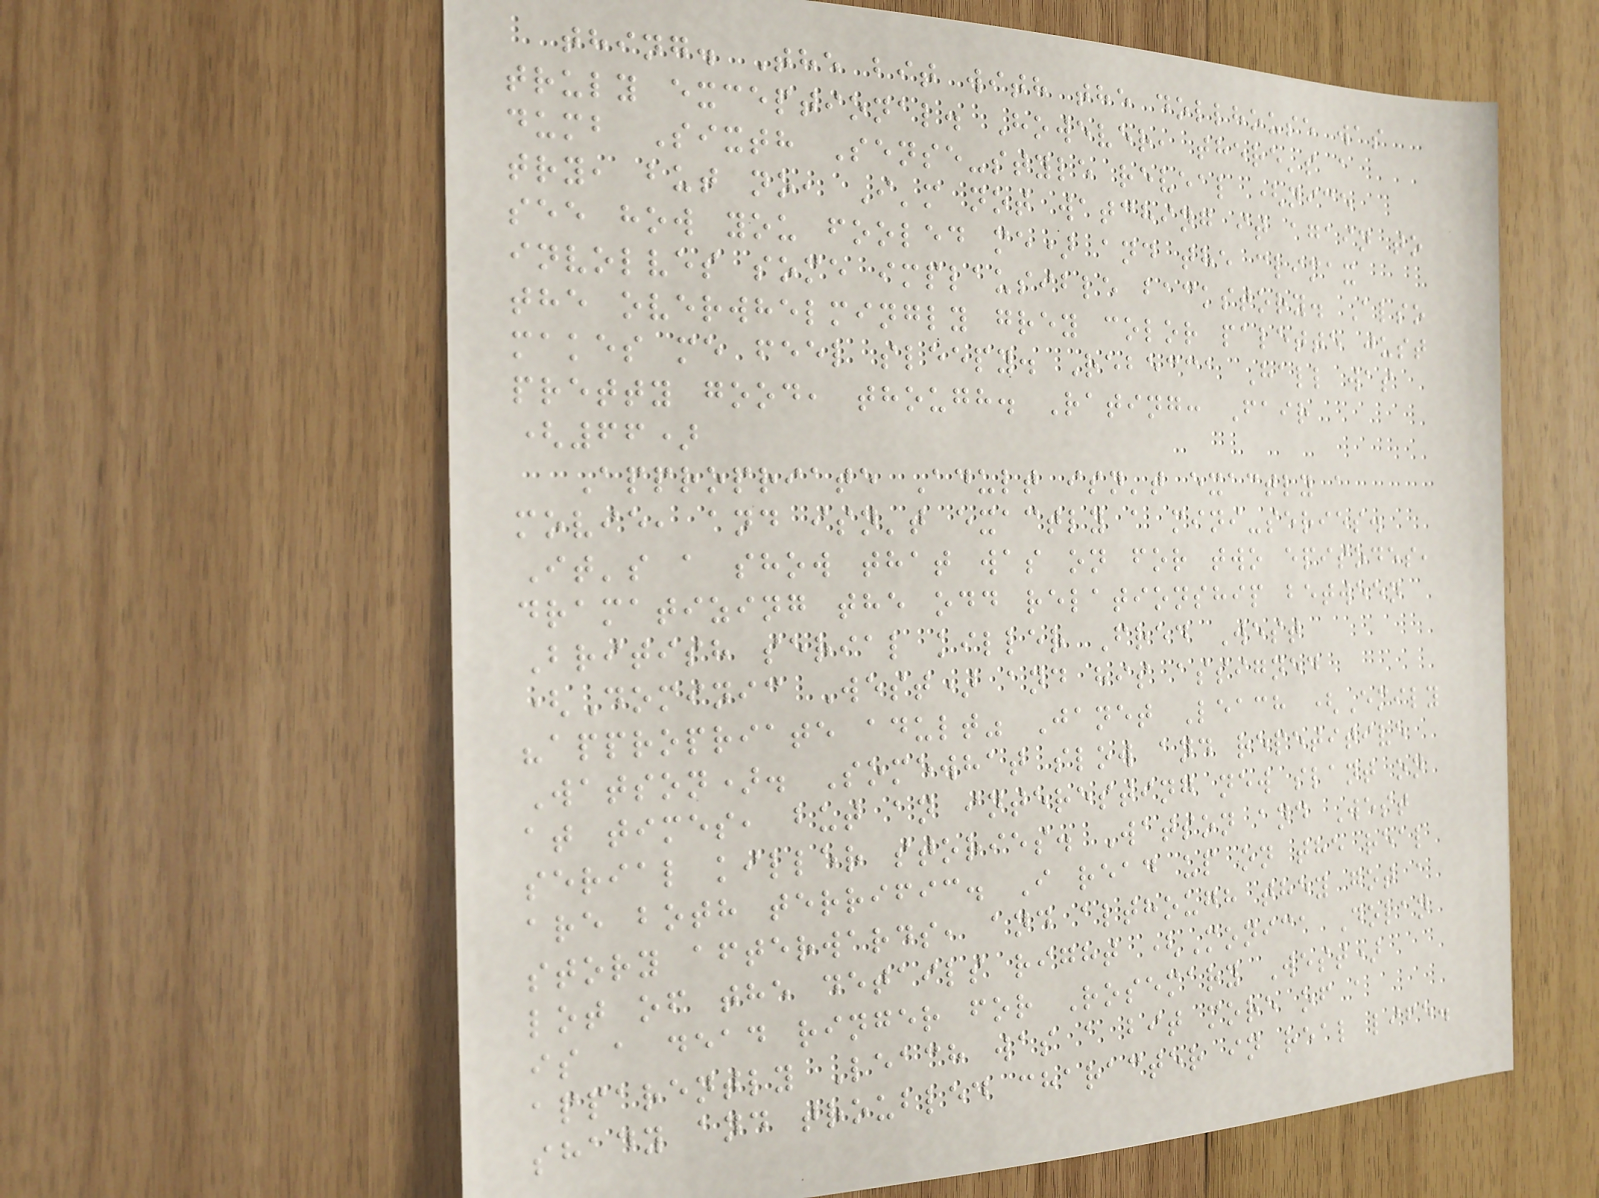thing. The bit with the dollhouse was
truly exceptional. However, there's a
dumb Sixth Sense-style reveal (nice
try, but no, I'm not watching it again to
see how you fooled me) and the climax
involves some implausible backstory. Also
the overwhelmingly grey color palette just
makes me feel sleepy. Rebecca Hall was
pretty good, though. Rating: Fair
(66)
Appropriate Adult isn't exactly a
movie, and isn't exactly a mini-series.
It's a show that was on for two episodes,
dramatizing the odd relationship between
British serial killer Fred West
(Dominic West) and his assigned
"appropriate adult" Janet Leach (Emily
Watson). Somewhat slow and repetitive
at times, but an interesting new slant on
serial killer stories. Watson and West
are both terrific. I read up on the real
story afterwards, and although they got a
lot of the details right (Monica Dolan
is a dead ringer for Rosemary West)
apparently Leach was a bit more of a
shady and troubled character in real life.
